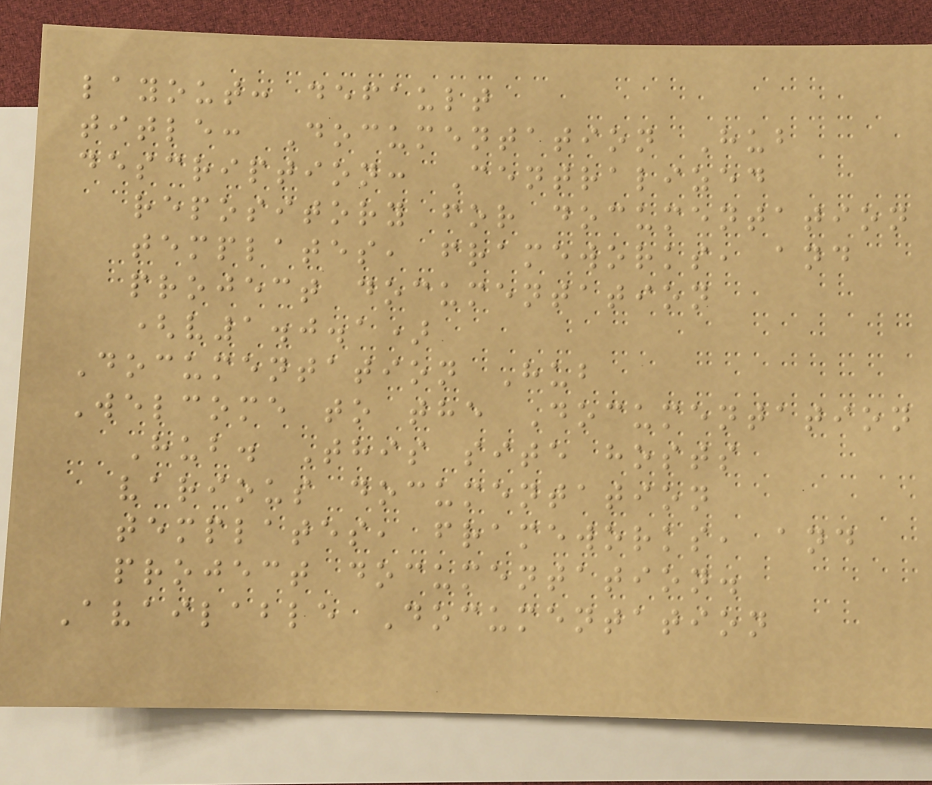layout: default
title: Documentation Hub
description: Centralized
repository for documentation
templates, frameworks, and
project documentation
(v1.0.1)
Documentation Hub
Welcome to the Documentation
Hub. This site hosts
various documentation
templates, frameworks, and
project documentation.
Available Documentation
